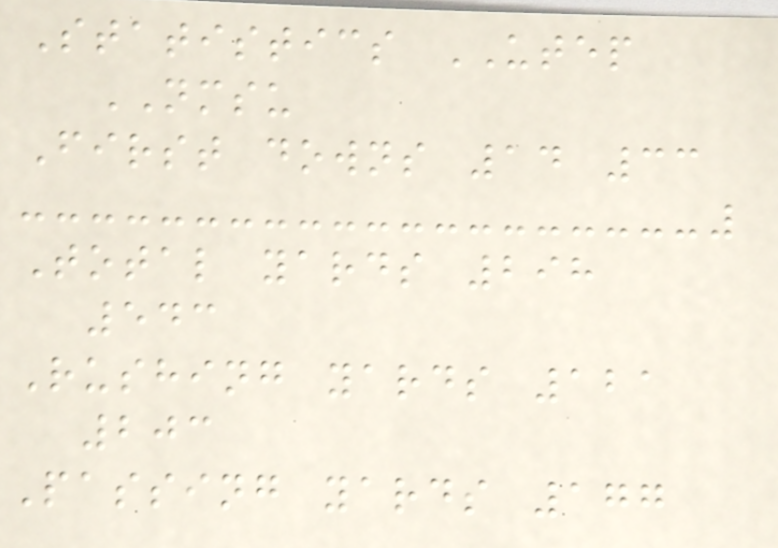Statistics UTEP
NMSU
First downs 14 33
Total yards 298
543
Rushing yards 121
203
Passing yards 177
